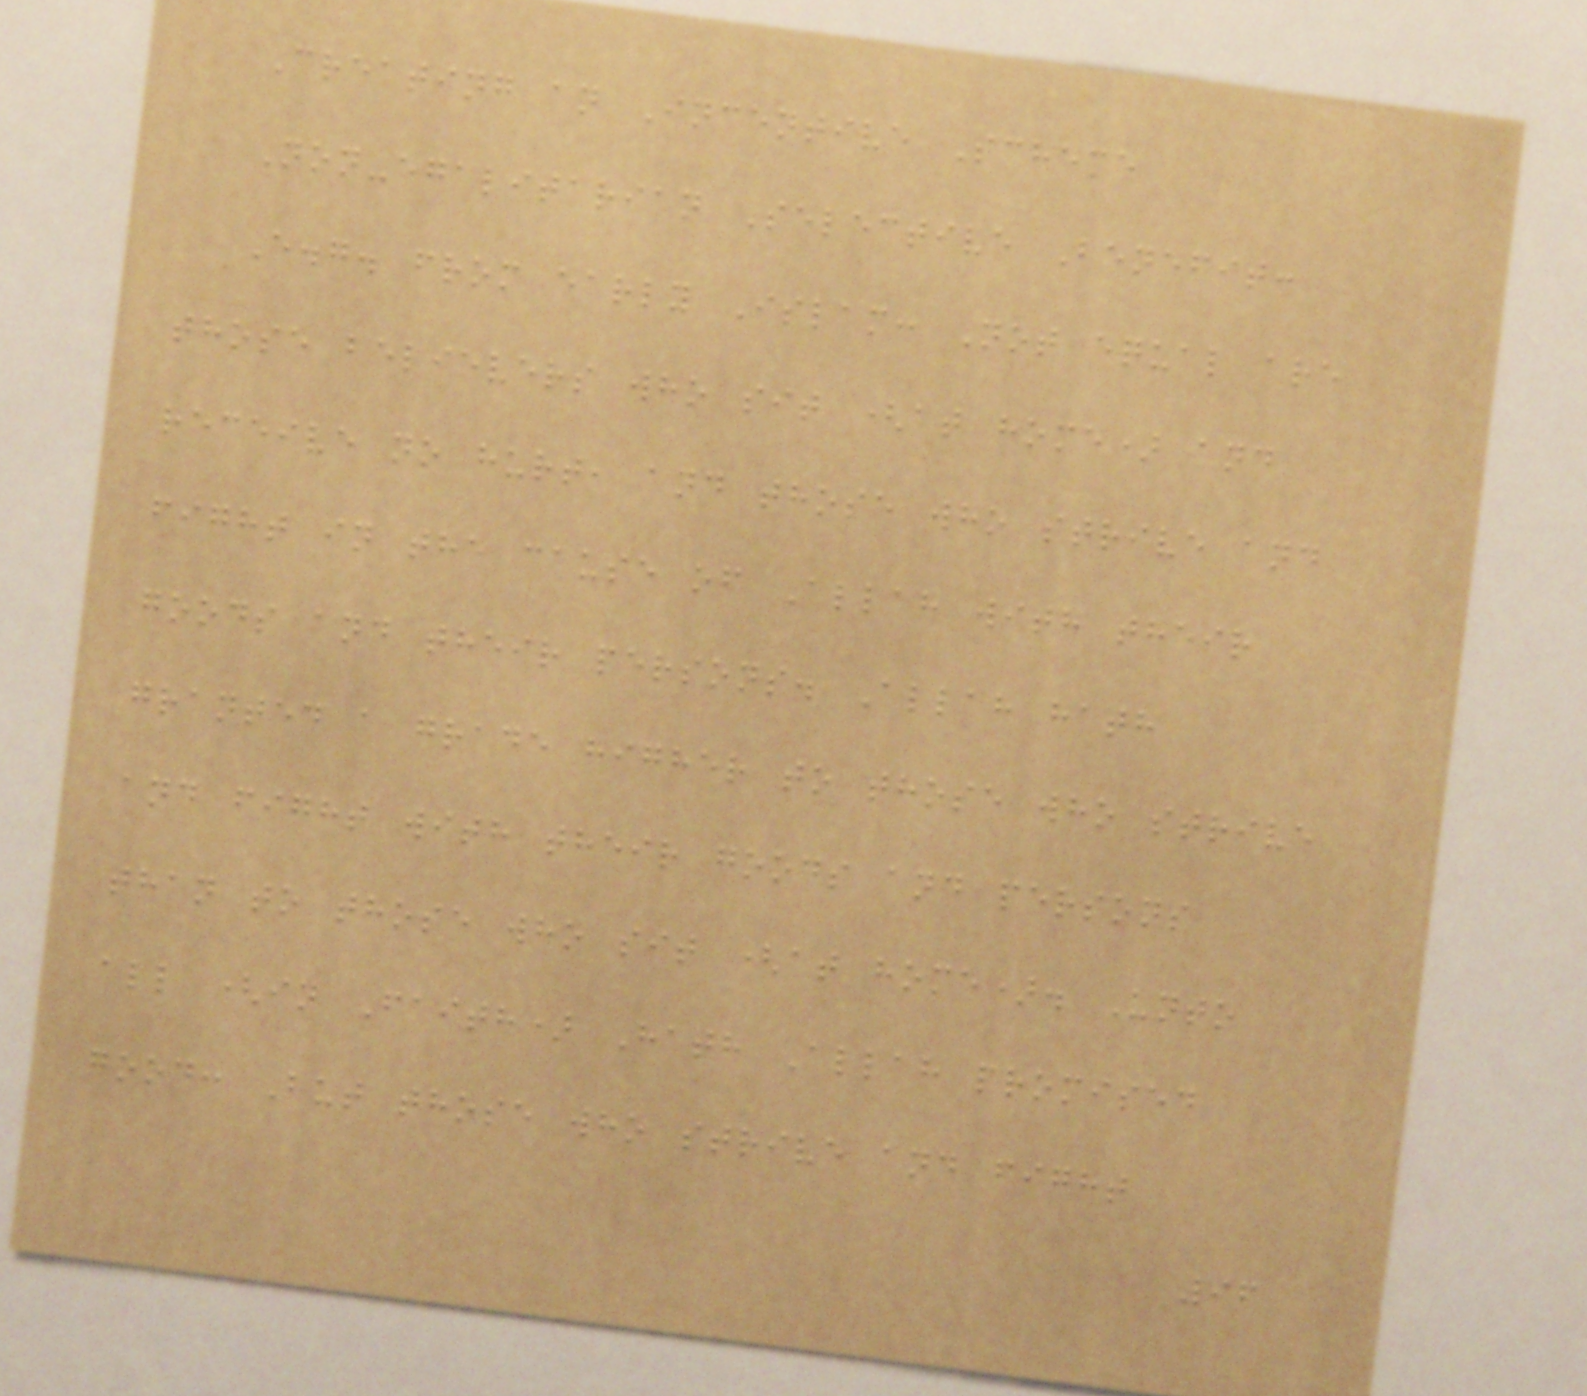Creating an Incentive Scheme
Non-egalitarian Selective Benefit:
E.g. from early Islam: Not equal are
those believers who sit (at home) and
receive no hurt, and those who strive and
fight in the cause of Allah with their
goods and their persons. Allah hath
granted a grade higher to those who strive
and fight with their goods and persons
than to those who sit (at home). Unto
all (in Faith) Hath Allah promised
good: But those who strive and fight
96
